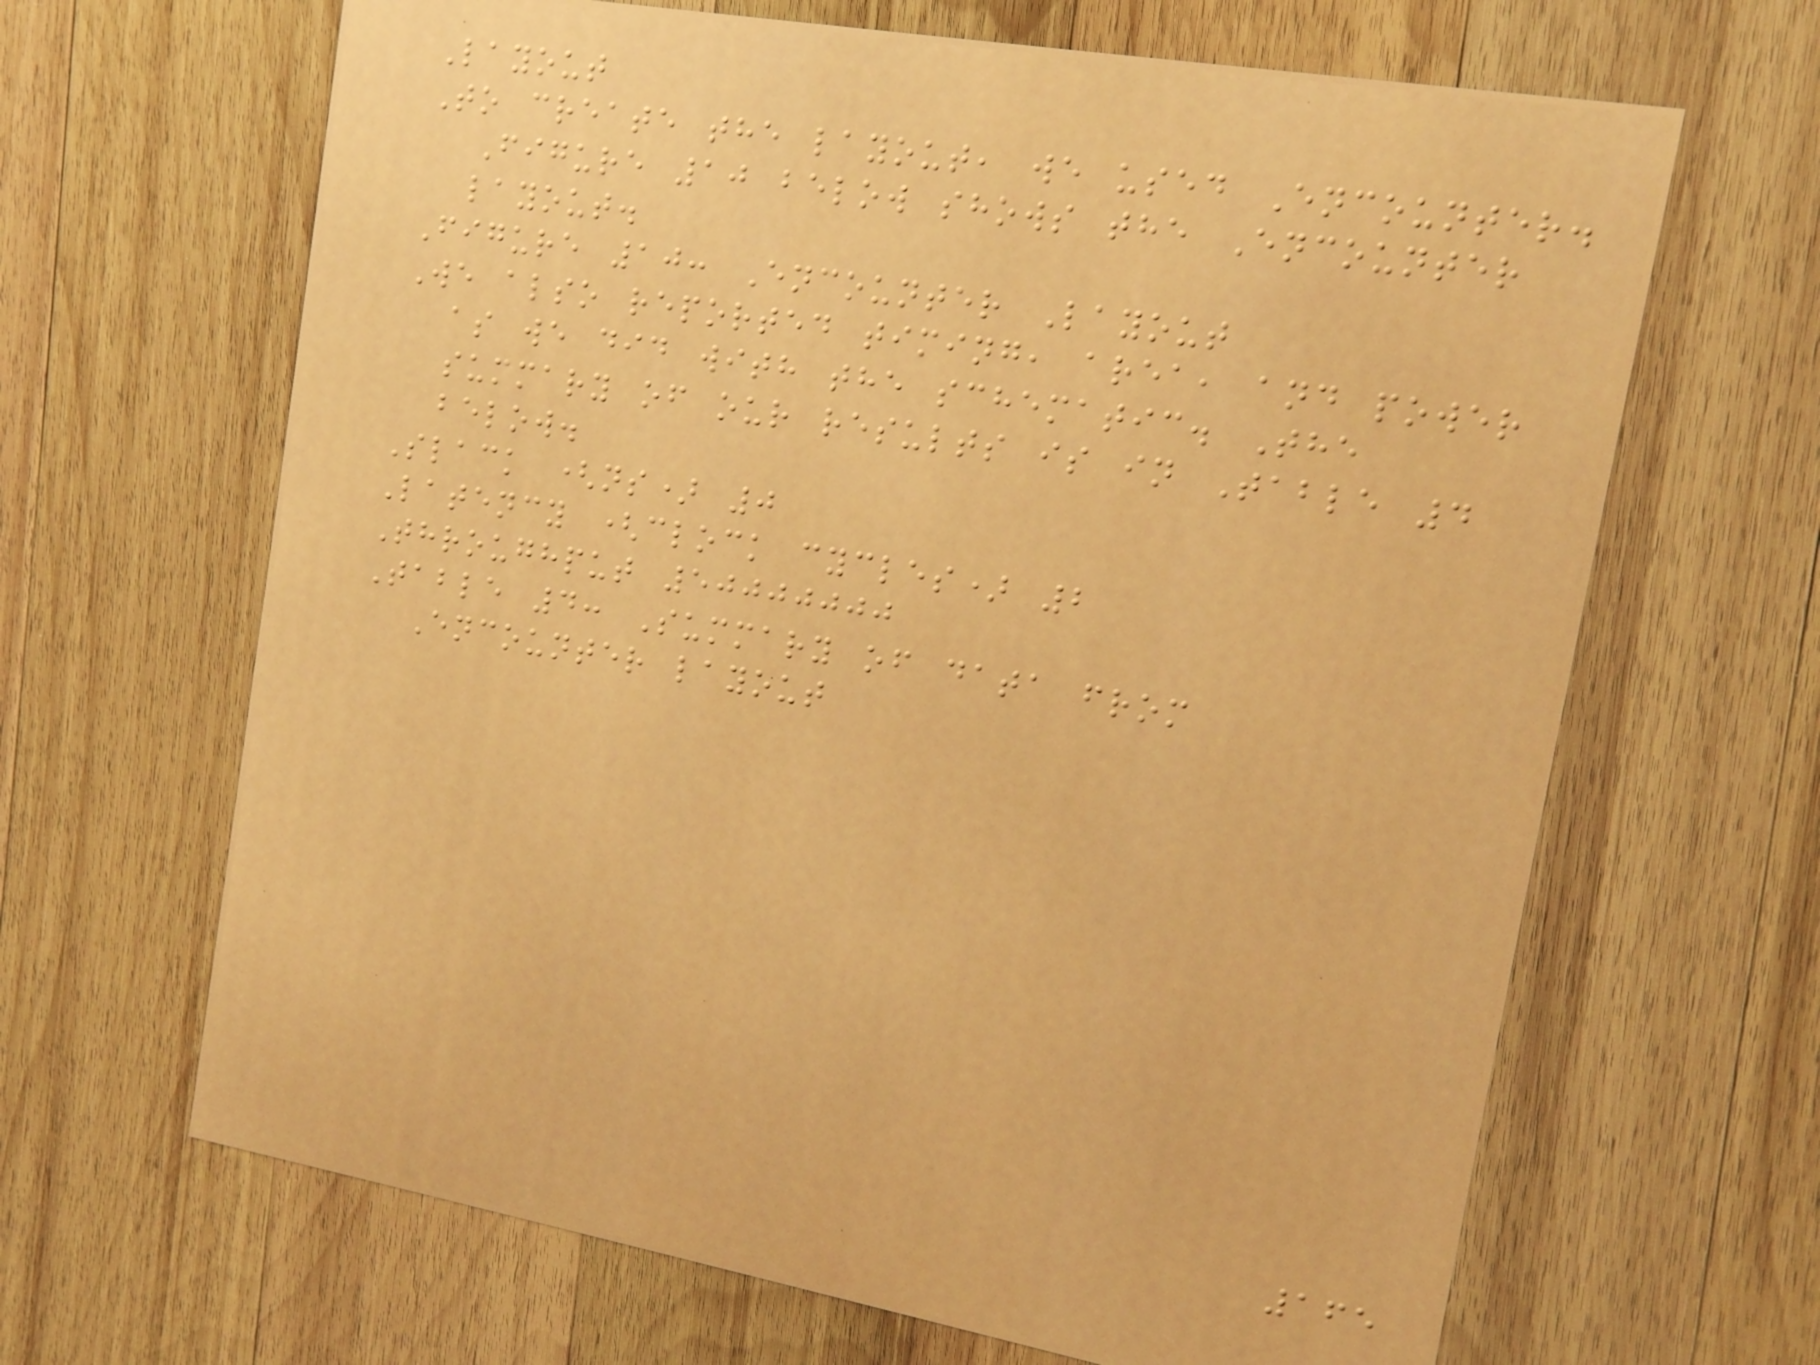Layout
To create the layout, we used Encounter.
Figure 10 below shows the Encounter
layout.
Figure 10: Encounter Layout
We also reported timing, area, and power
as we did with the schematic. The
summary of our results is in Table 4
below.
Slack (ns) 0
Latency (clock cycles) 2
Throughput 50000000
Table 4: Summary of data from
Encounter layout
165
